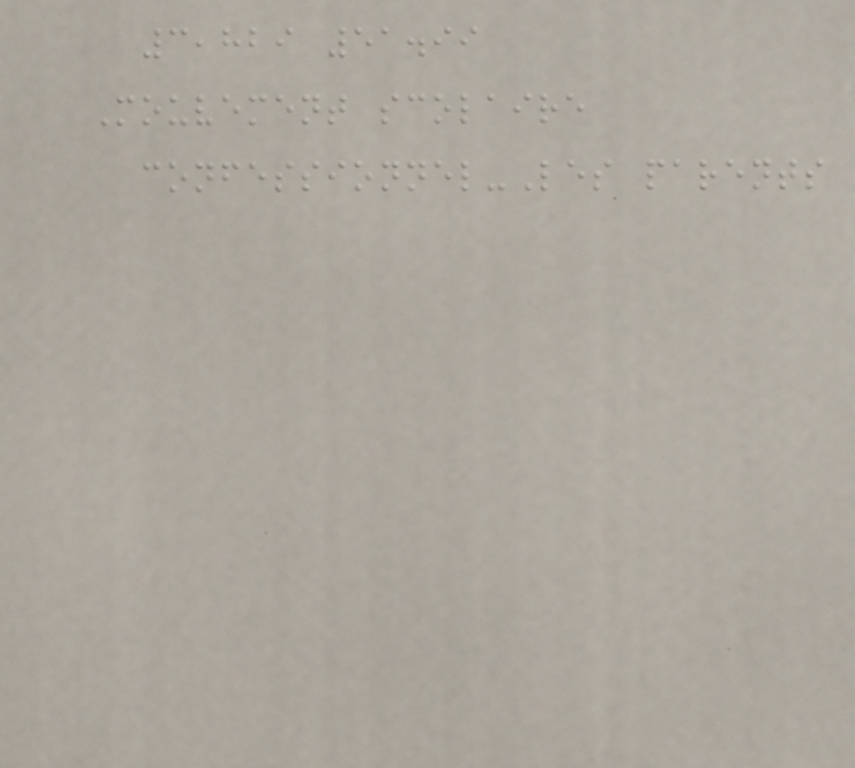3,829 51.99
Mouvement scolaire
confessionnel-Les parents
